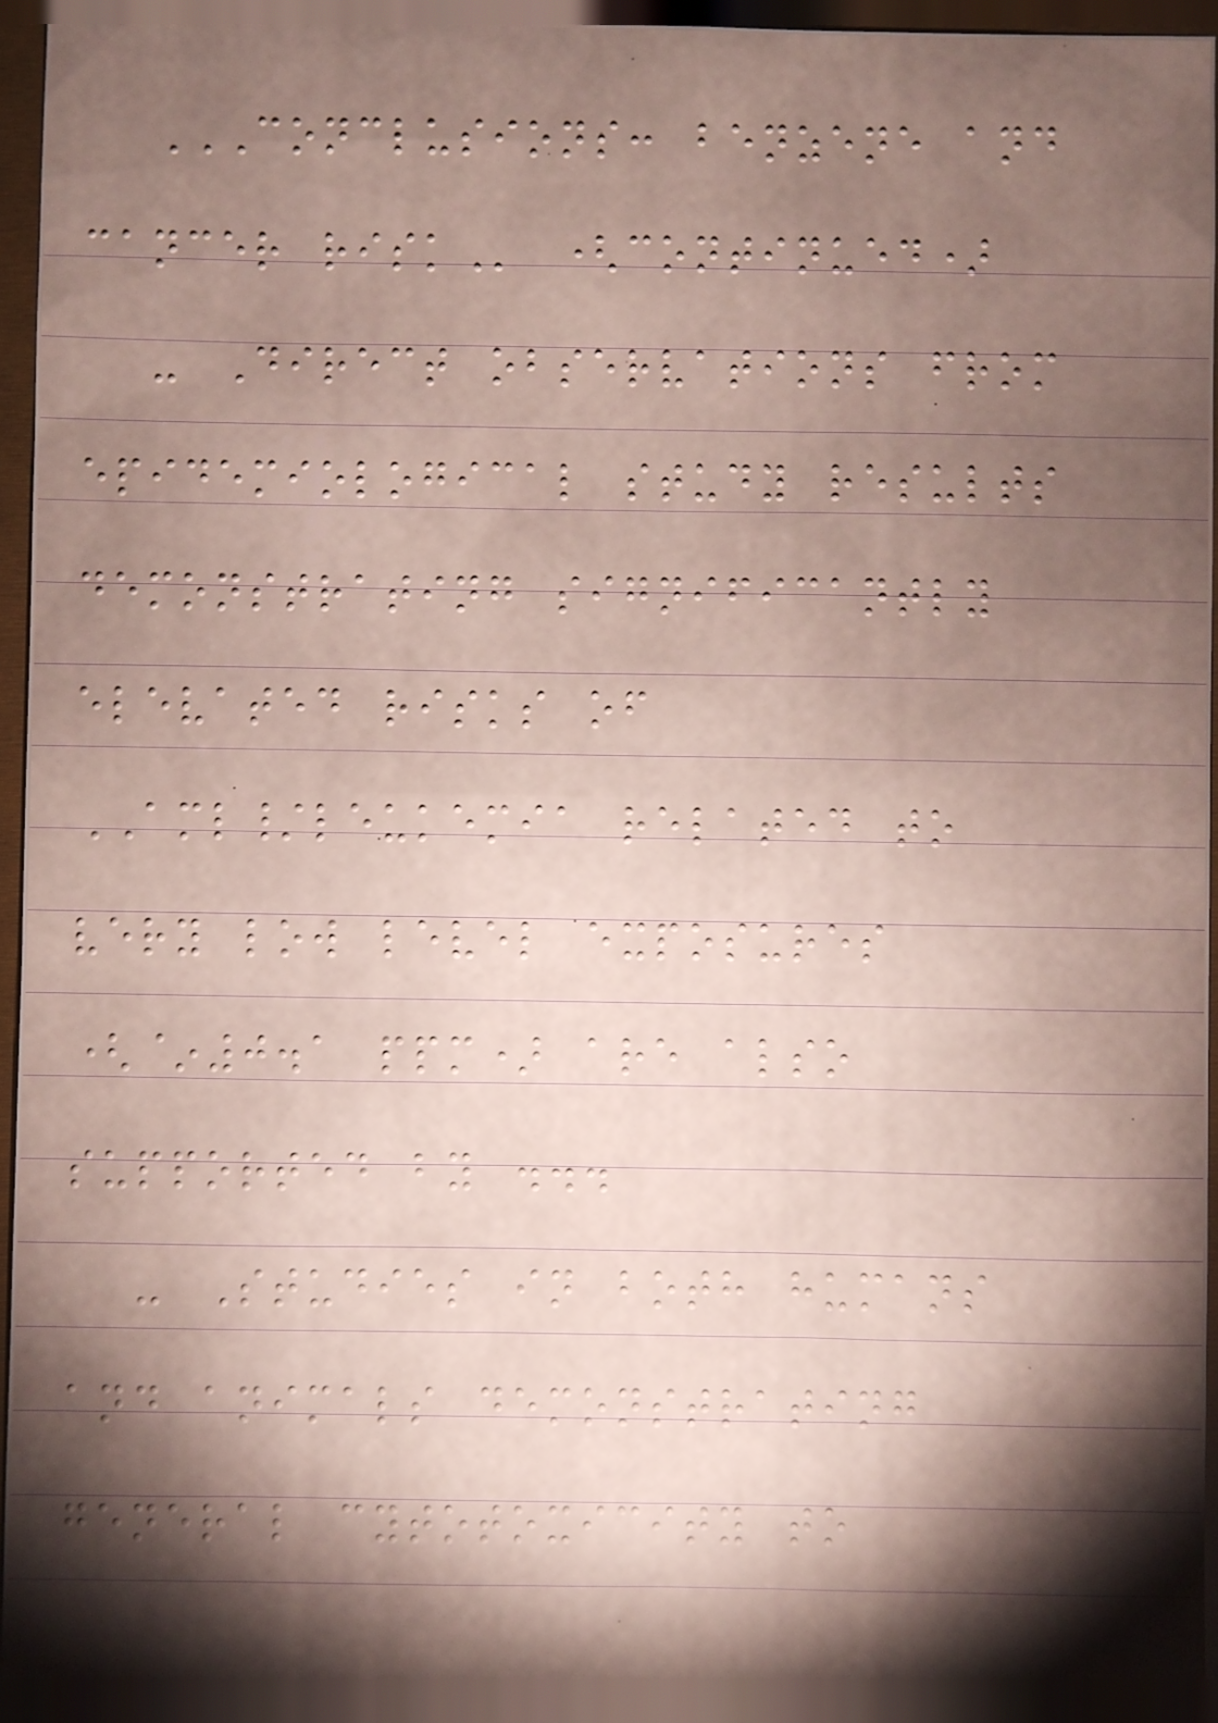CONCLUSIONS: BENZENE AND
CANCER RISK (continued)
- Direct observations from
epidemiological study results
demonstrating significantly
elevated risks of
AML/leukemia related to
very low level exposures
(~0.1 ppm) are also
supported by ...
- Studies in both humans
and animals demonstrating
general cytotoxicity to
